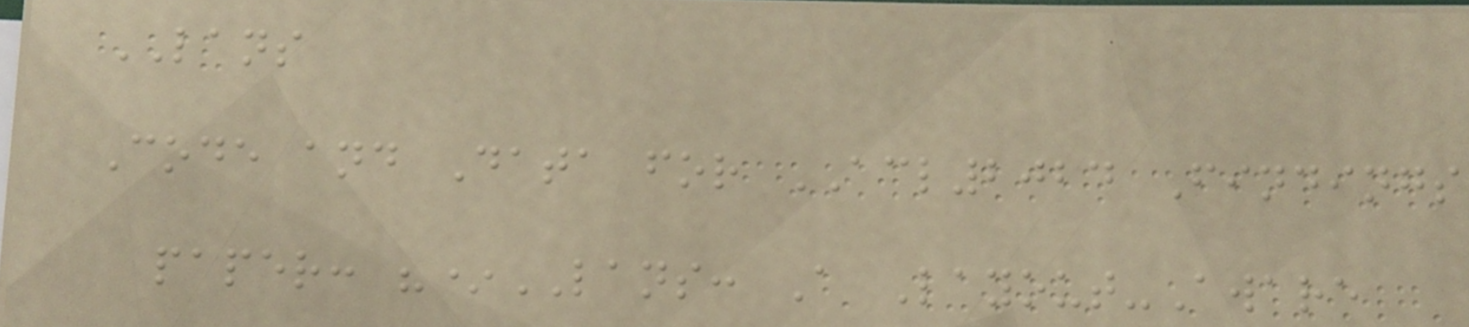LANS
Code and Data for ACL2024 Findings
paper: "*LANS: A Layout-Aware
